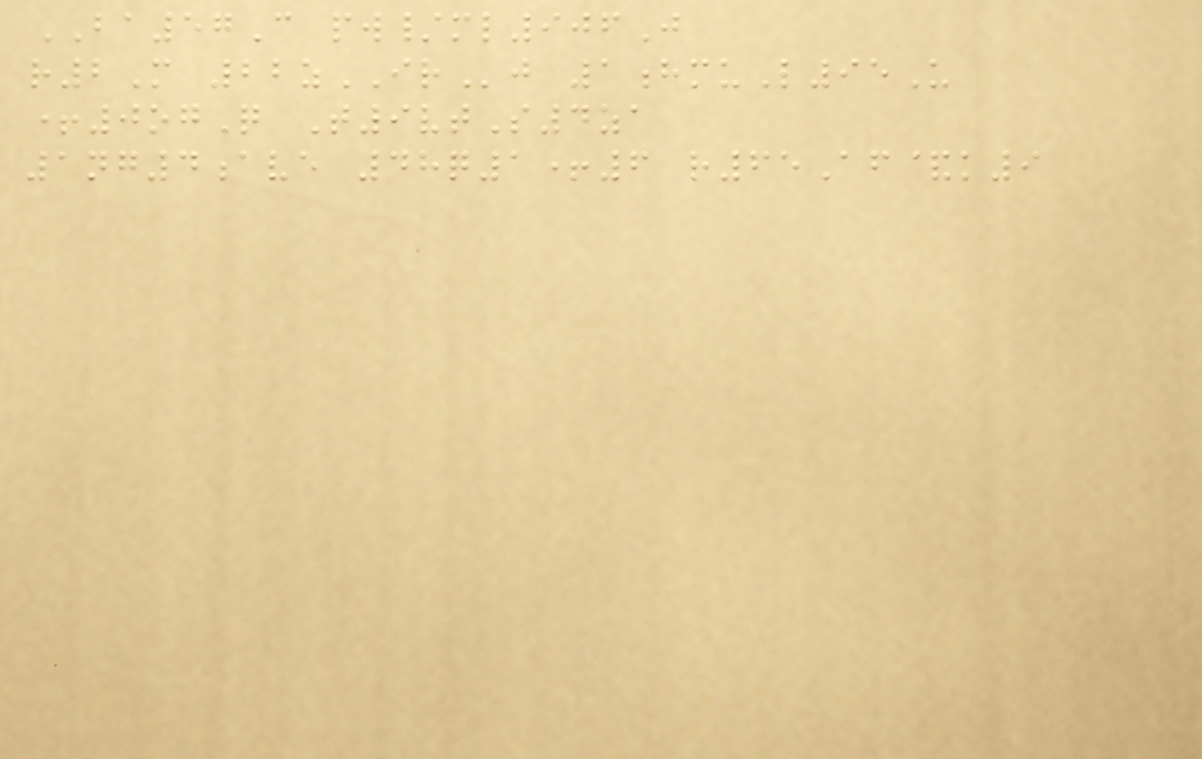BA57C pw/ml906J
r2M 22zIRj 1hmuL95U
+0ogQ T9vtS4za
1ng4ave 48q1+6 r65Af&k9
